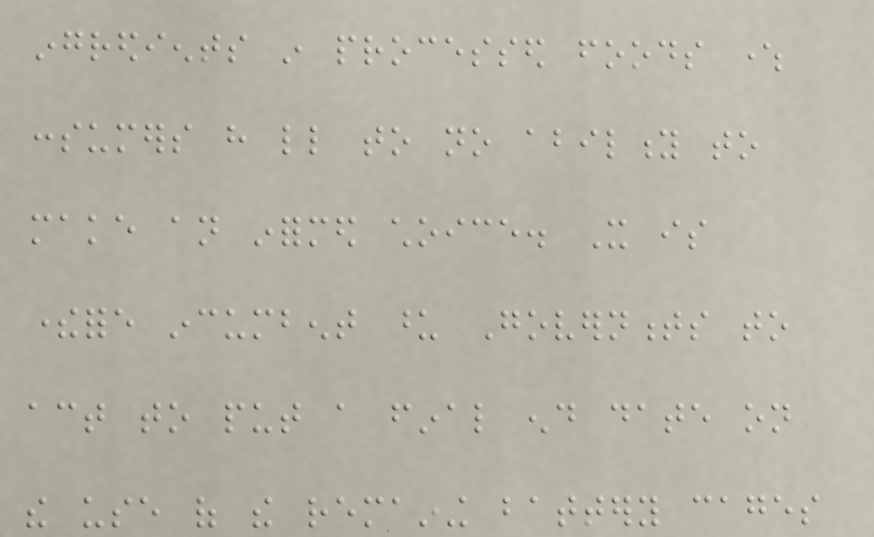ingredients in processed foods where
consumers have little to no ability to
make an informed choice. It is
therefore incumbent upon Governments to
act to put a final end date on
the use of the remaining battery cages
